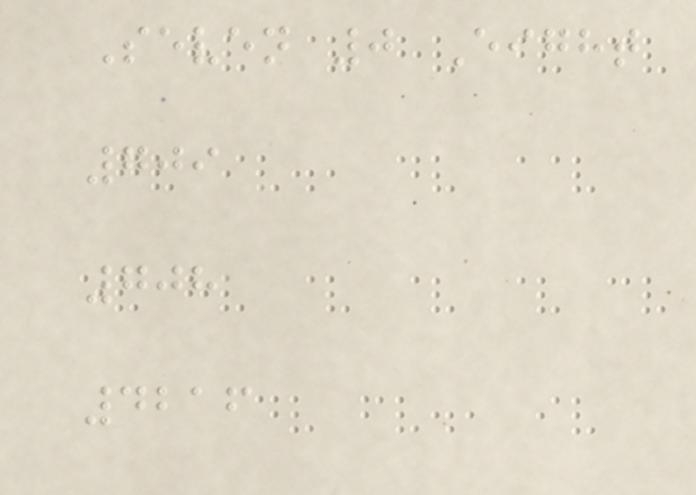Seven 0 Eight
709
708
4216
